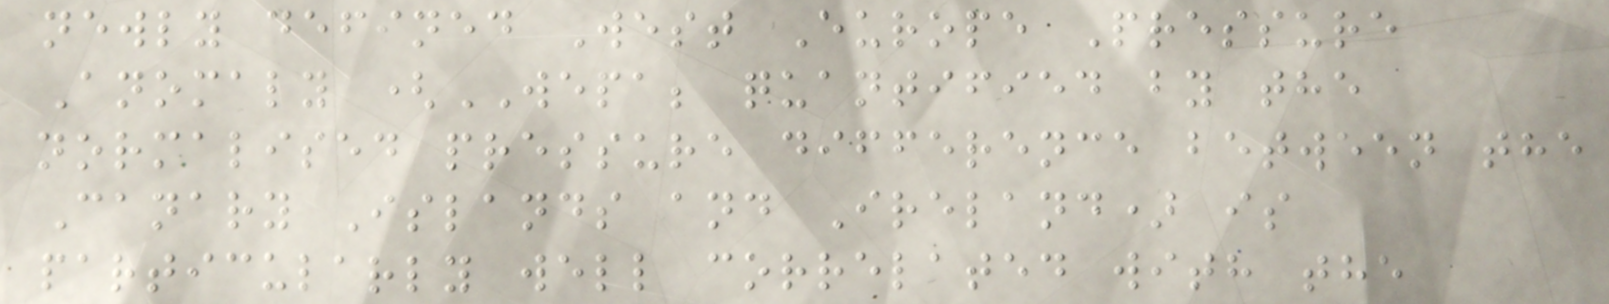newly defined West Europe Pressure
Anomaly (WEPA; quantified by the
normalised pressure difference between the
Canary Islands and Ireland) is
particularly well correlated with the
